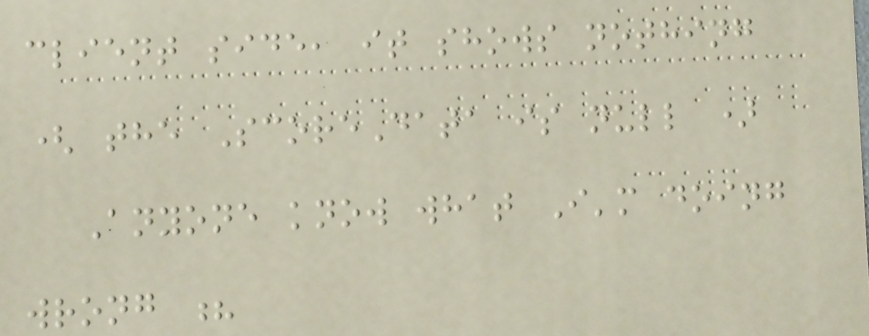client side, it shows nothing
( the ScoreData is null )
Anyone know what I'm doing
wrong ?
